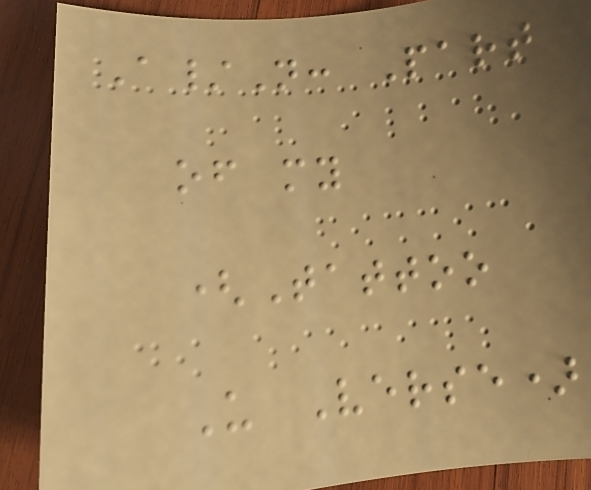A/N: Part
of my
(Tattoo
U Verse)
